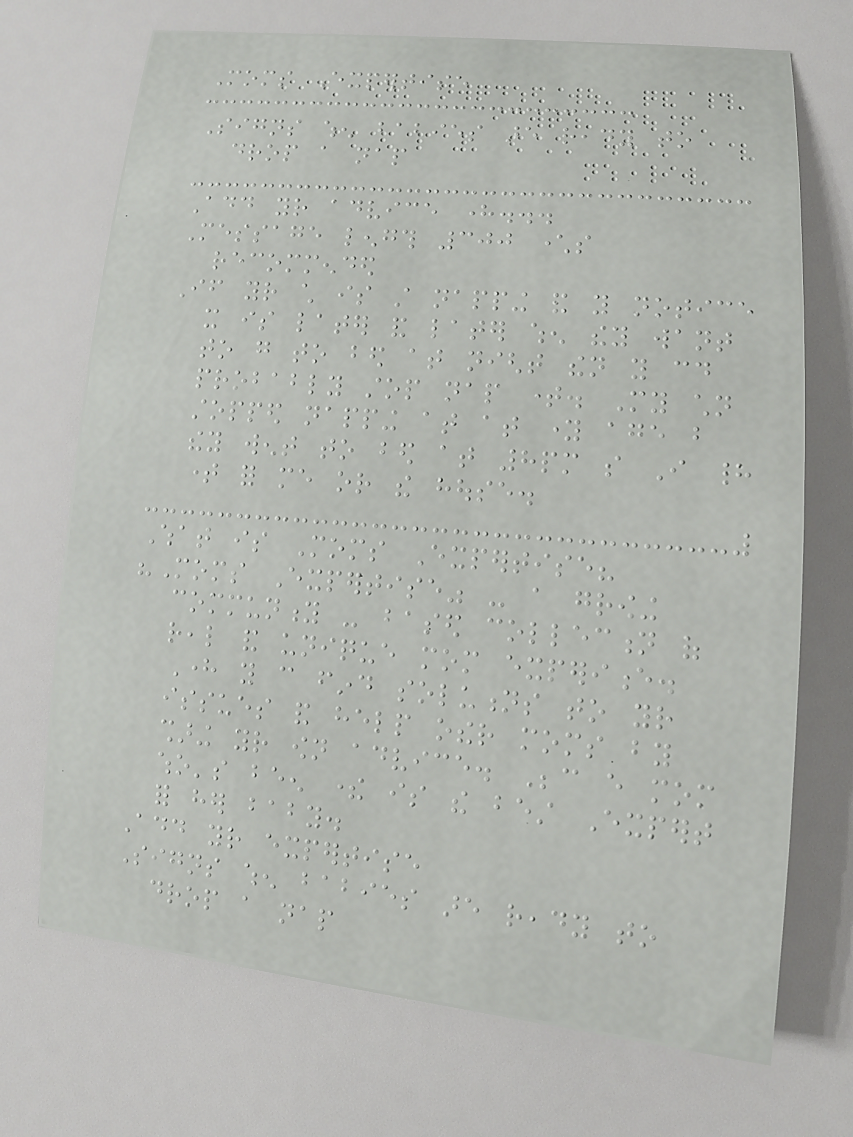Moms Expertise
Signs when babies are ready to
drop a nap
Add your advice here...
Message length 300 characters
recommended
If your child is still napping and you notice
it is later and later when they want
to go to bed at night then you could
probably stop nap time. My children
stopped napping at at young age but
they went to bed at 8pm so I had
time for me or the house.
What is Moms Expertise?
"Moms Expertise" - a growing
community - based collection of
real and unique mom experience.
Here you can find solutions to your
issues and help other moms by
sharing your own advice. Because every mom
who's been there is the best Expert
for her baby.
Add your expertise
Signs when babies are ready to
drop a nap
